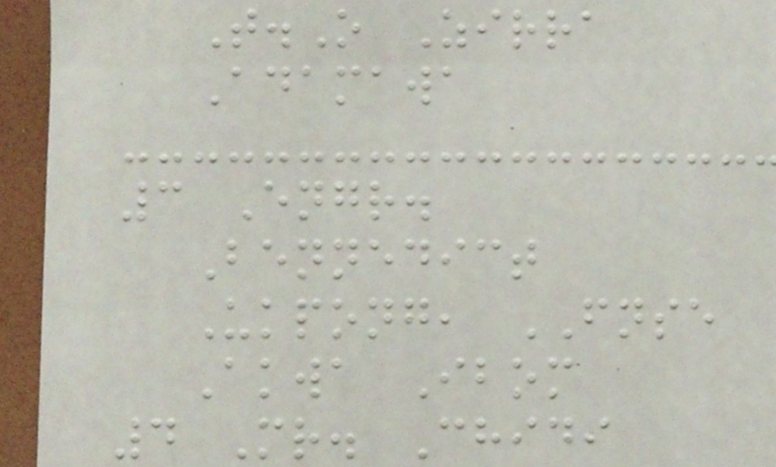T.O Zirra
Adamawa
3 Engr.
Bennedict
Ukpong, FNSE
Akwa Ibom
4 Mr. Chidi
